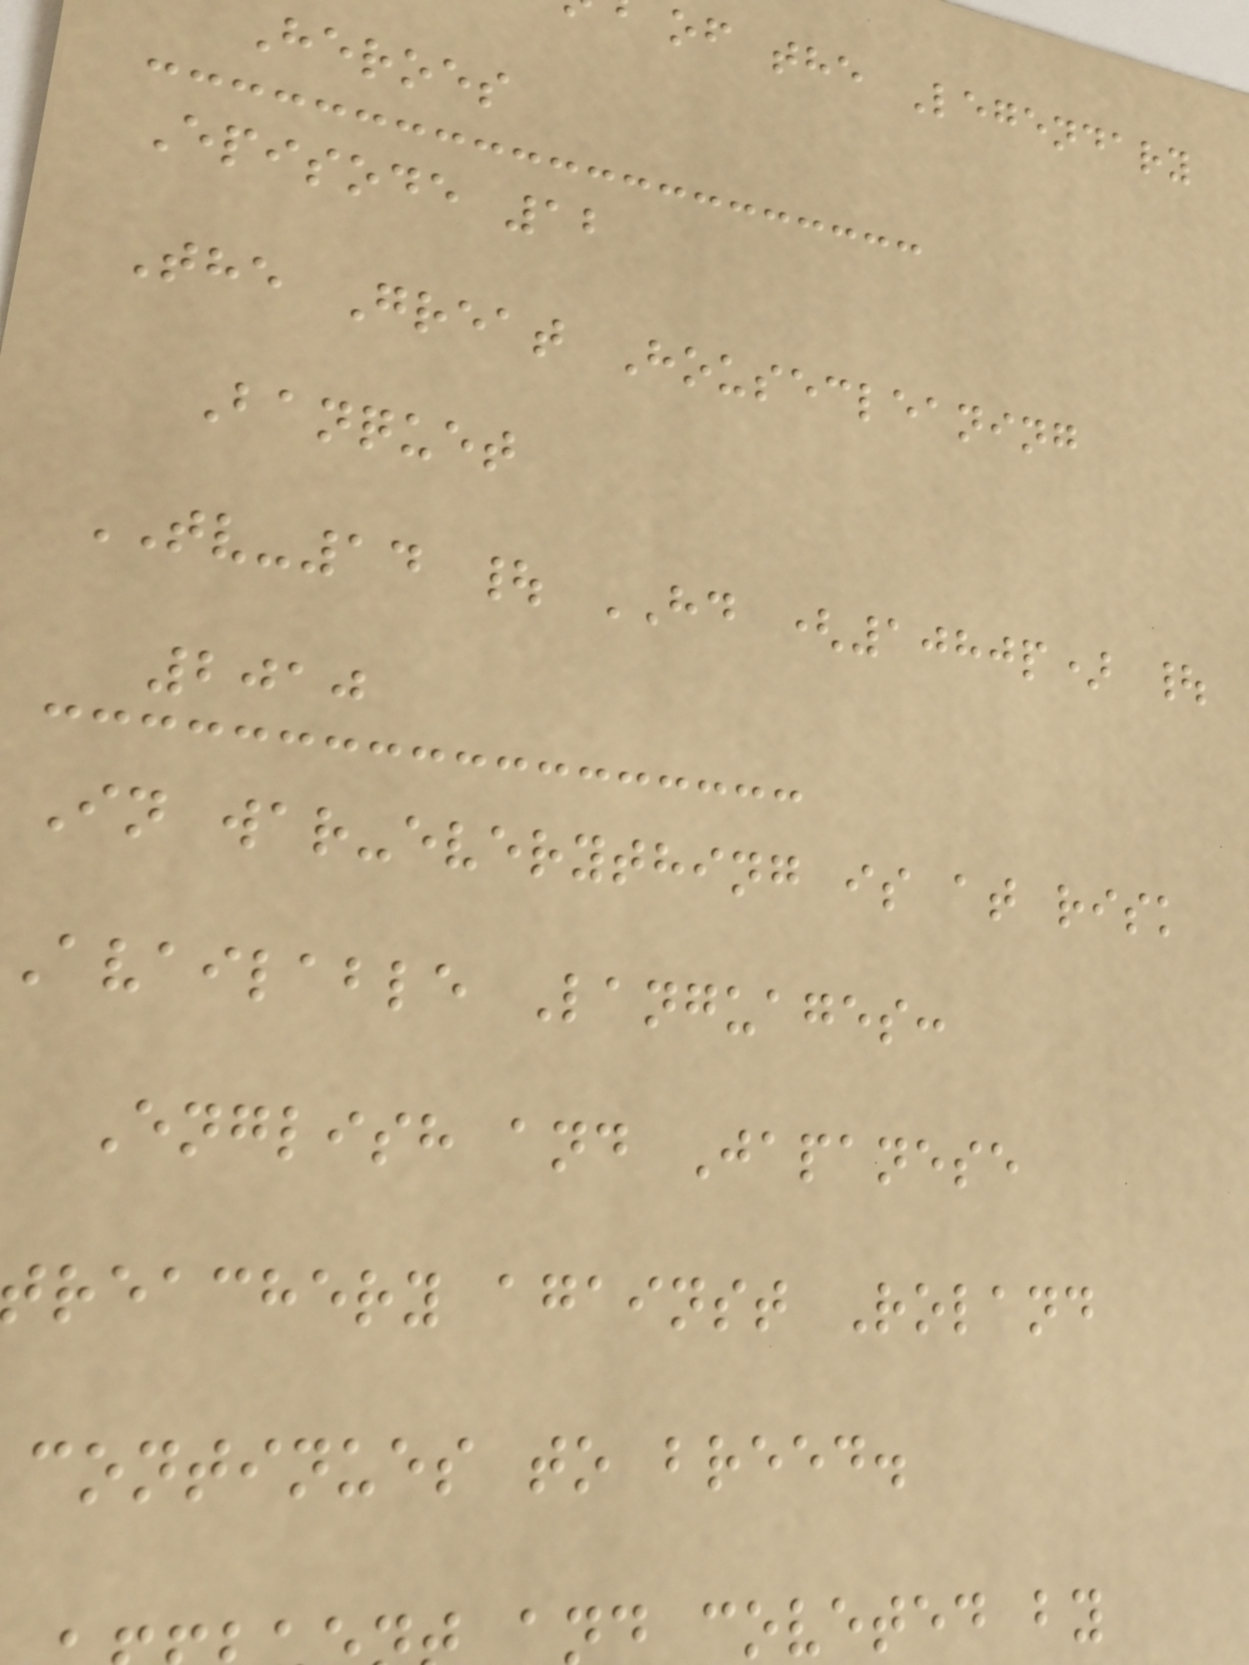of the Legendary
Heroes
Episode 12
The Great Housecleaning
Banquet
TV-14 | HD (1080p) |
2010
In war-everything is at risk
Available Languages:
English and Japanese
reachery against Roland
continues to breed.
d coveted by
